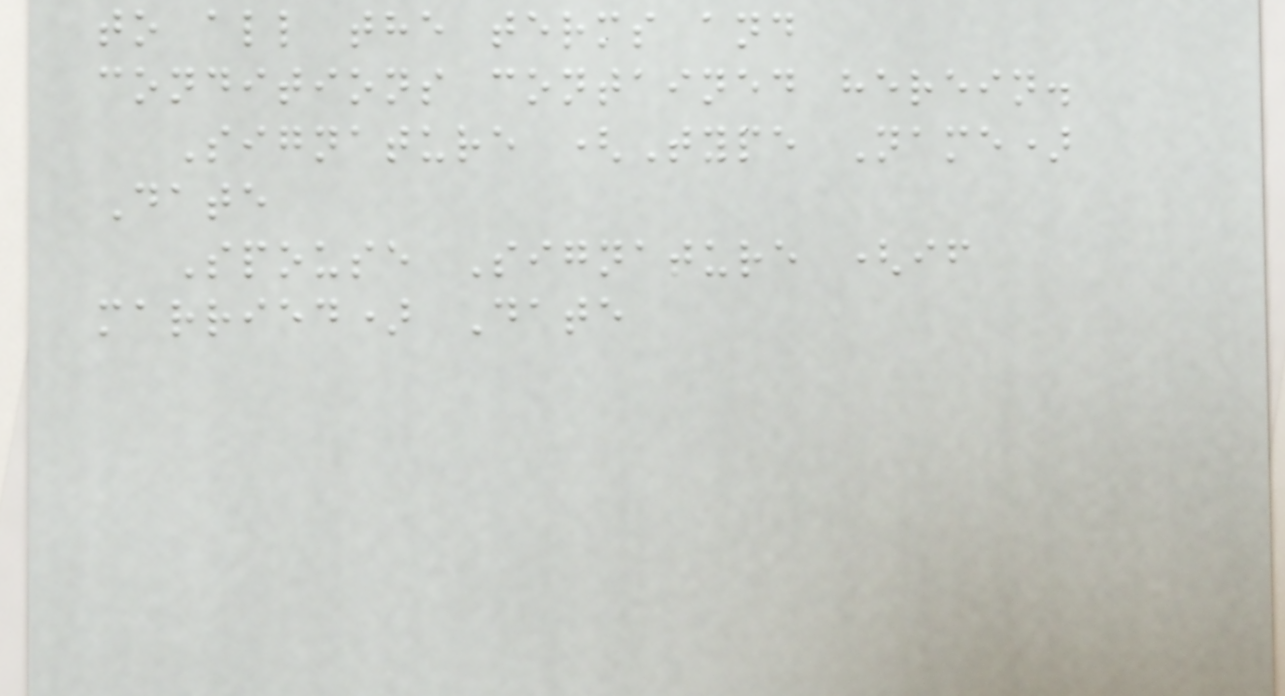to all the terms and
conditions contained herein.
Signature (Type Name)
Date
Spouse Signature (if
married) Date
